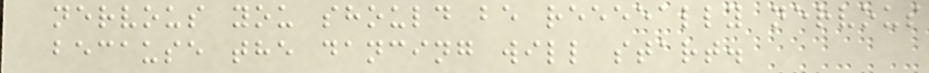nervous you should be reeeeally nervous
because the dancing will start.
